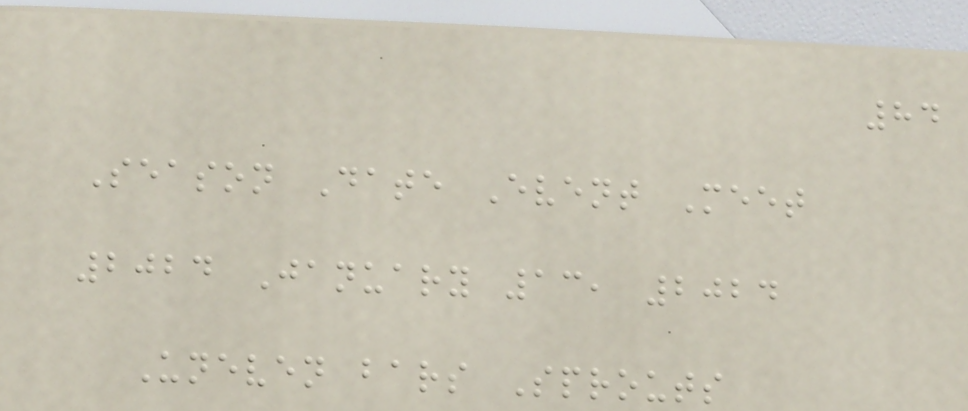84
Season Date Event Meet
2024 January 13, 2024
Uneven bars Sprouts
